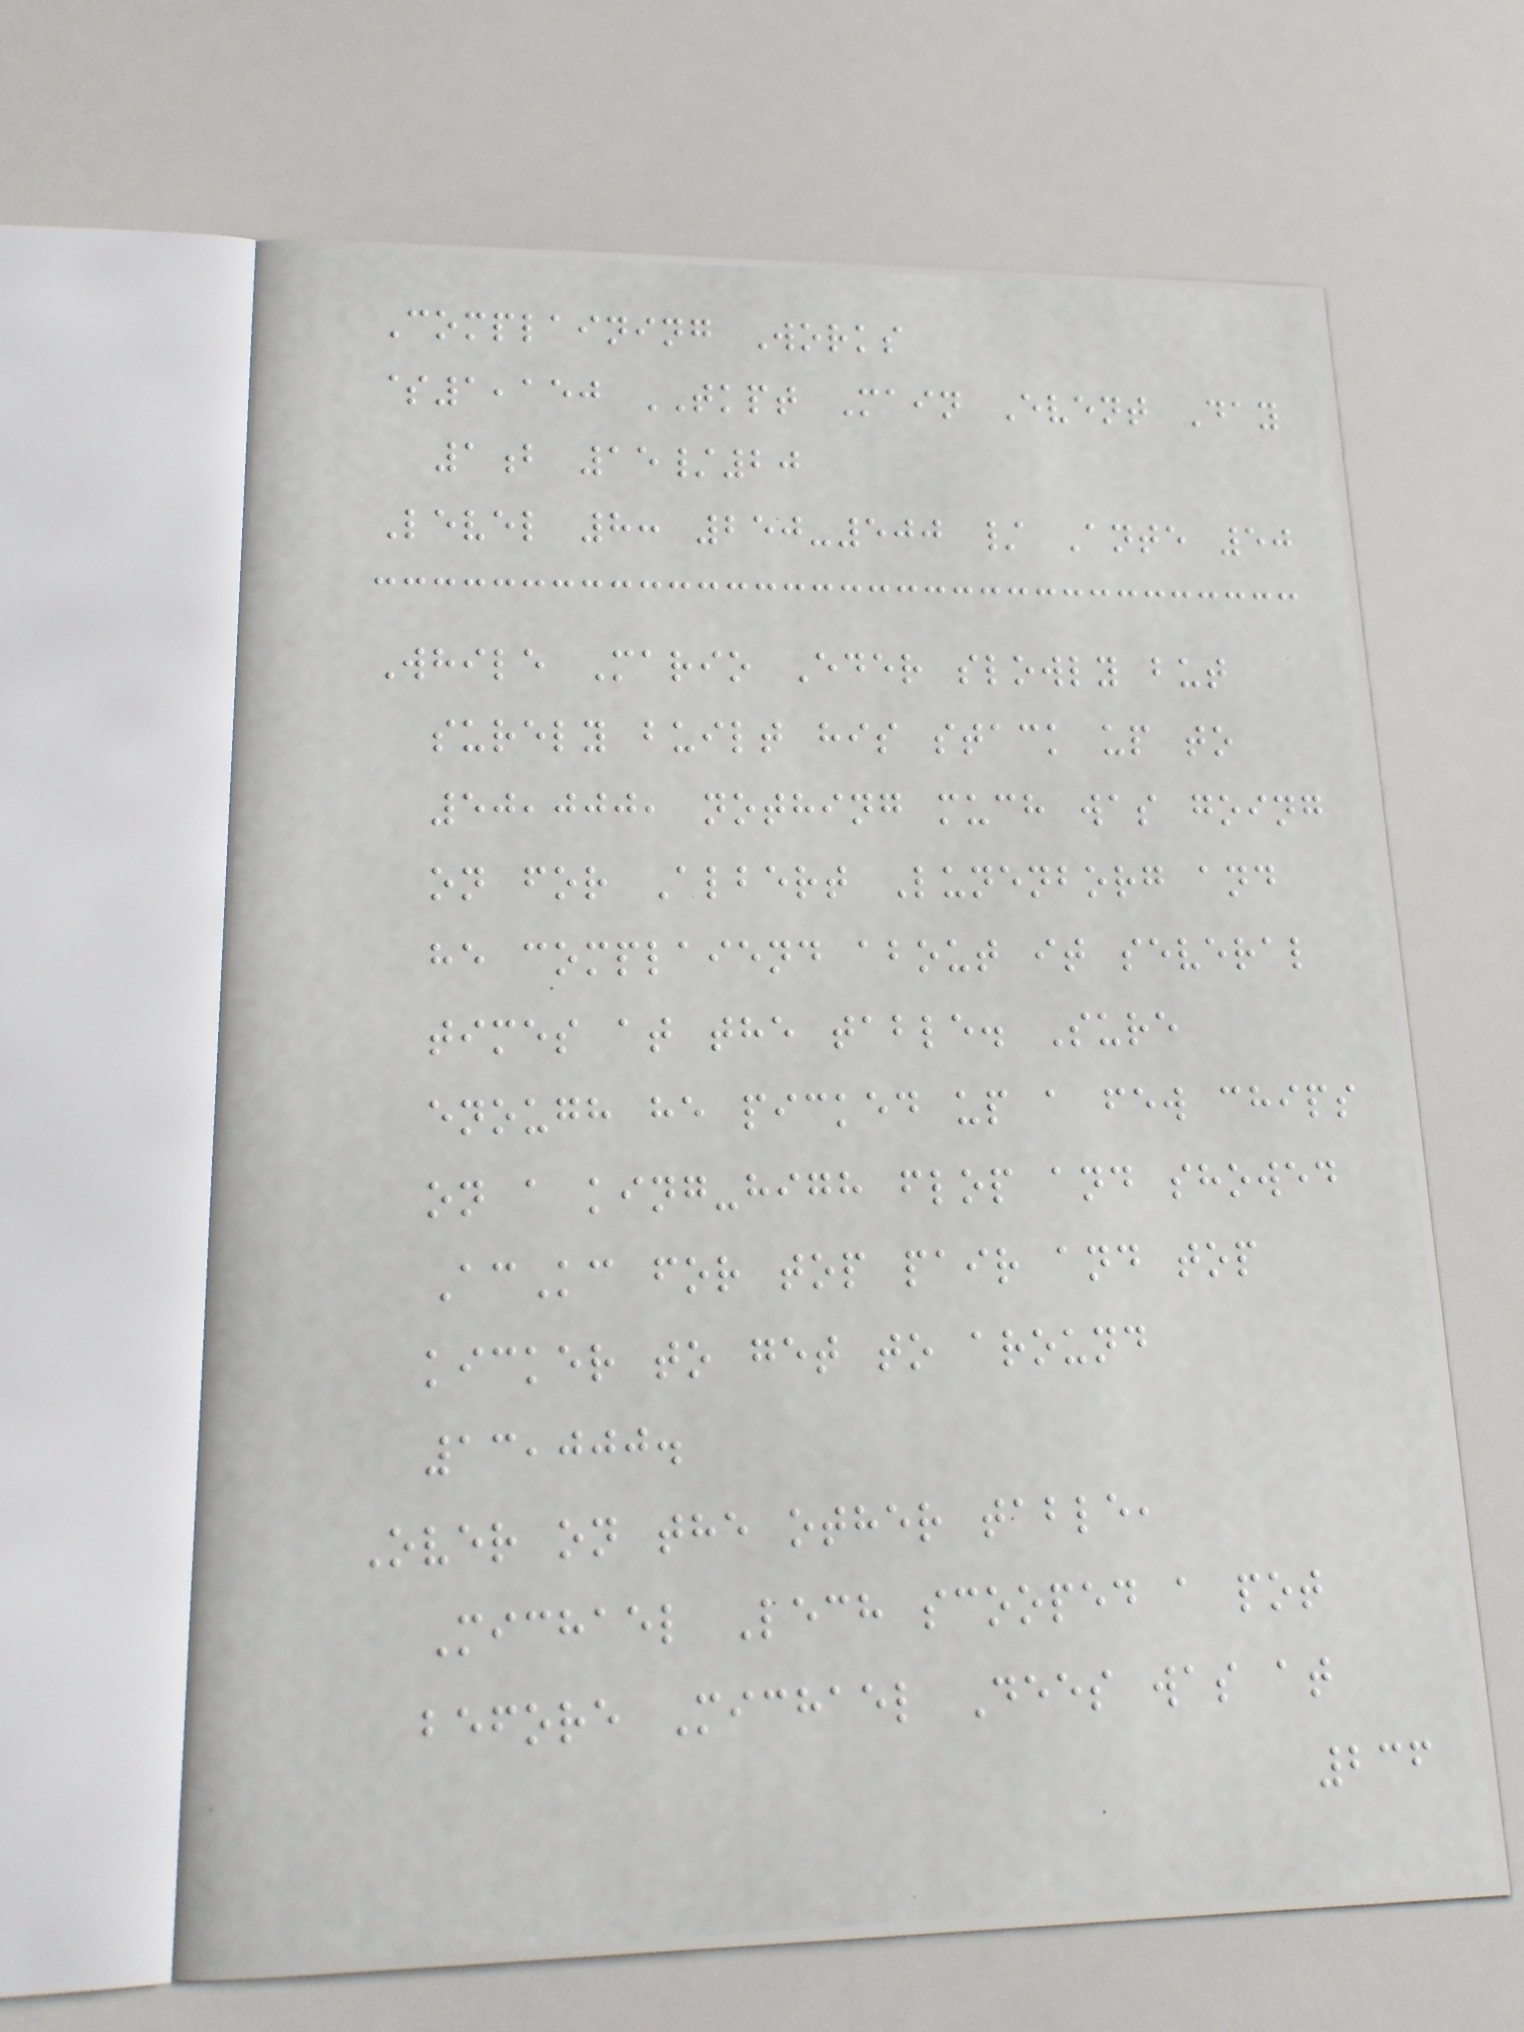Complaining Works
$1,150 TKPT Main Event Day
1b 15/20
Level 8: 250-500 / Ante 50
While Mario Eder slowly but
surely built his stack up to
50,000, nothing much was going
on for Albert Lunenborg and
he complaiend about it several
times at the table. Sure
enough he picked up a few chips
on a king-high flop and showed
AcKc for top pair and top
kicker to get to around
13,000.
Over on the other table,
Michael Lech scooped a pot
before Michael Dees was at
236
